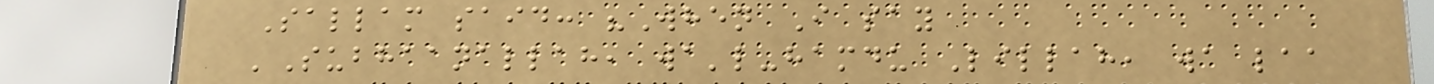Sallam said: "When I say
'Subhaanallah, wa'l-hamdu Lillah, wa laa
